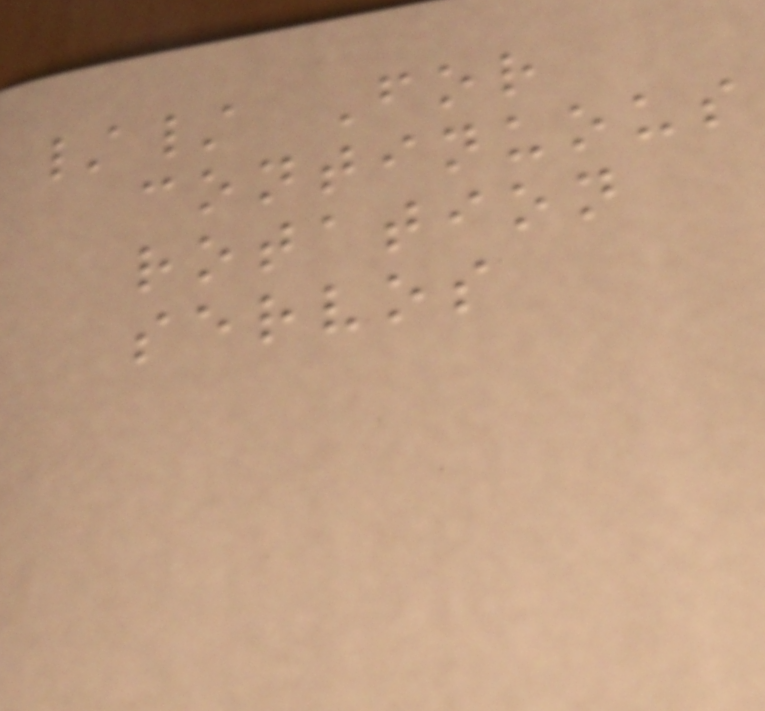// For
continuous
rotation
servos
